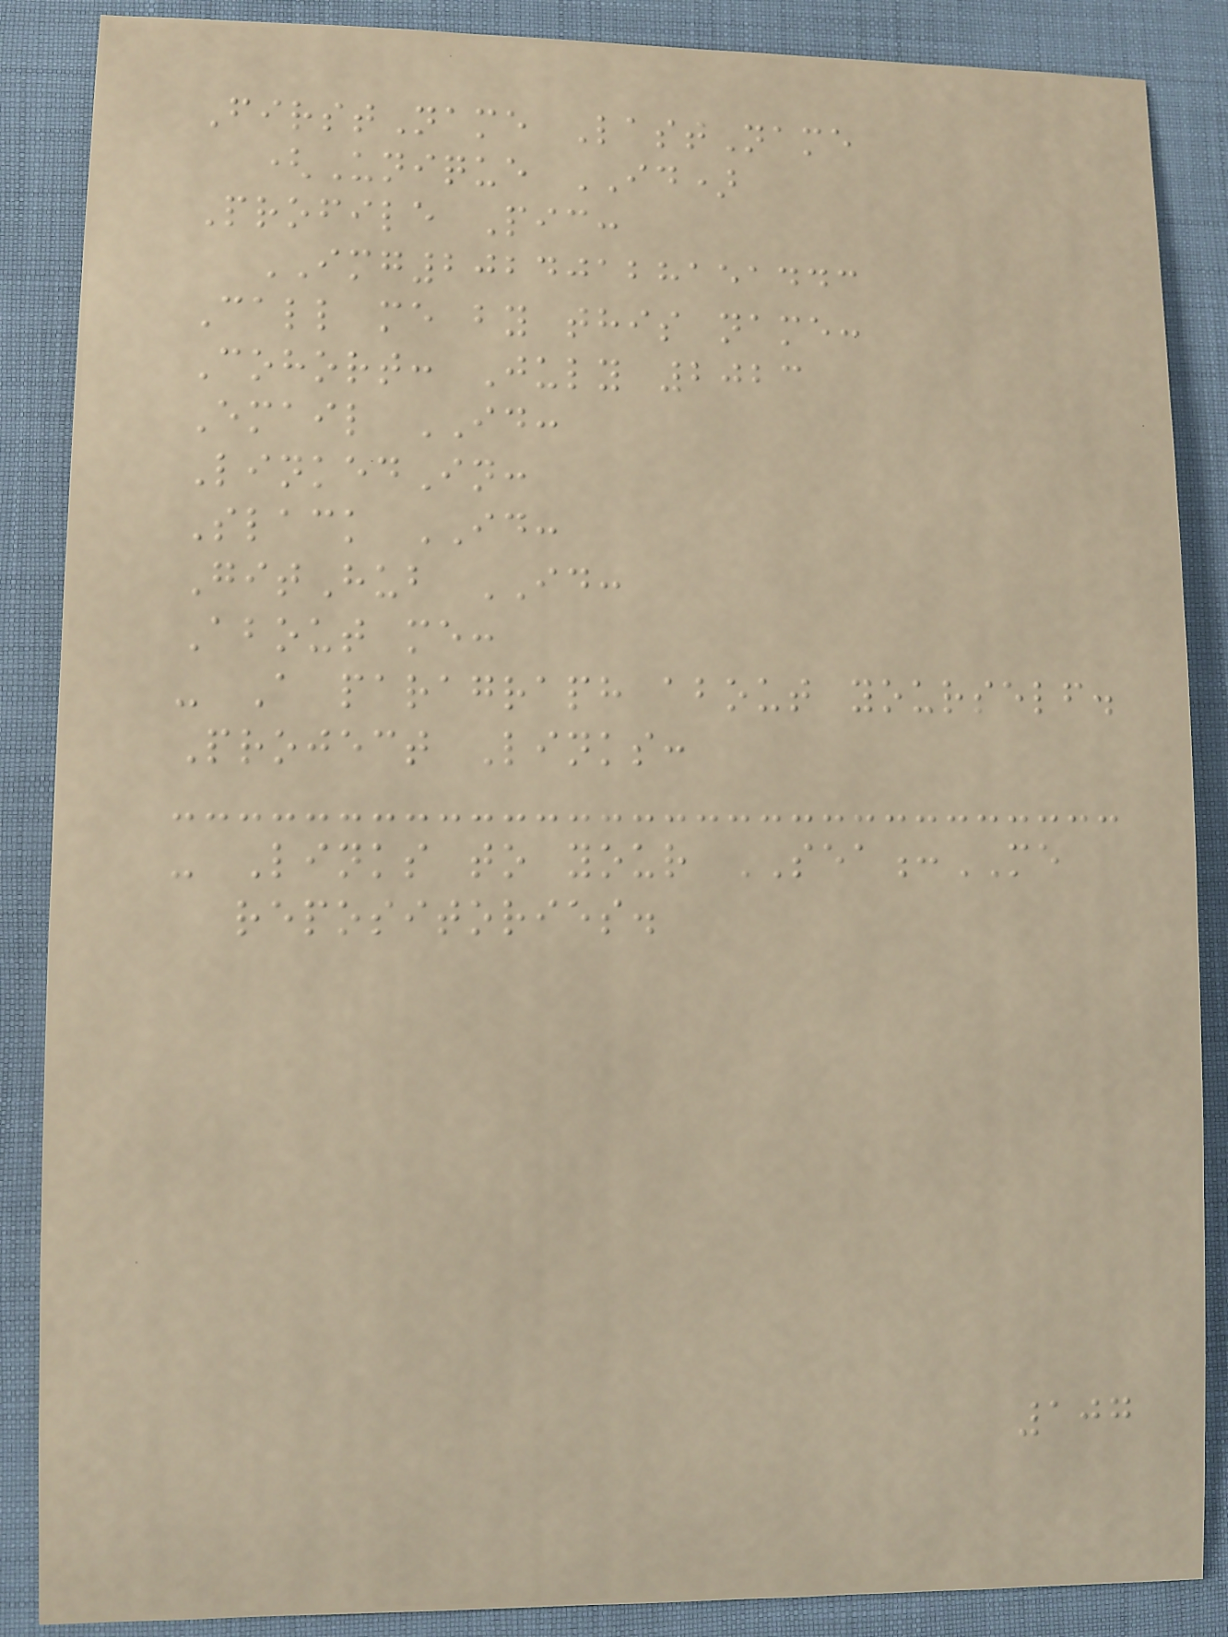FirstName LastName
(Unique ID)
Profile Pic:
IMG20240128151443
Call me by this name:
Cohort: July 2023
Email ID:
LinkedIn:
Slack ID:
GitHub ID:
About me:
- A paragraph about yourself.
Project Links:
- Links to your SEA:ME
repositories.
107
